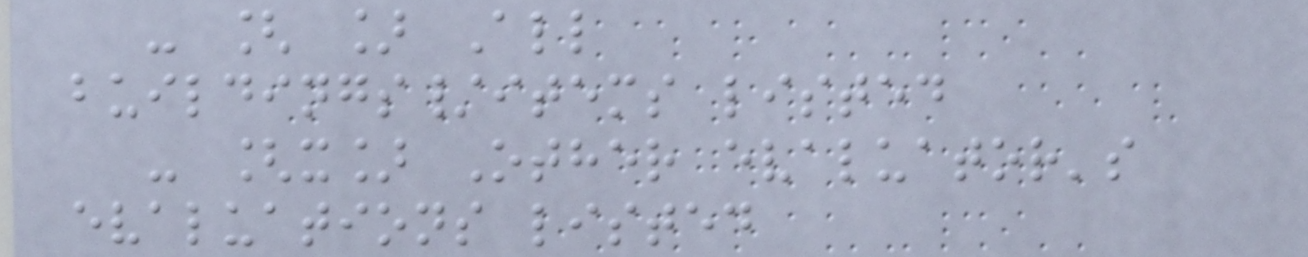- [ ] All
buildings/items listed
- [x] Other evaluator's
evaluations listed
